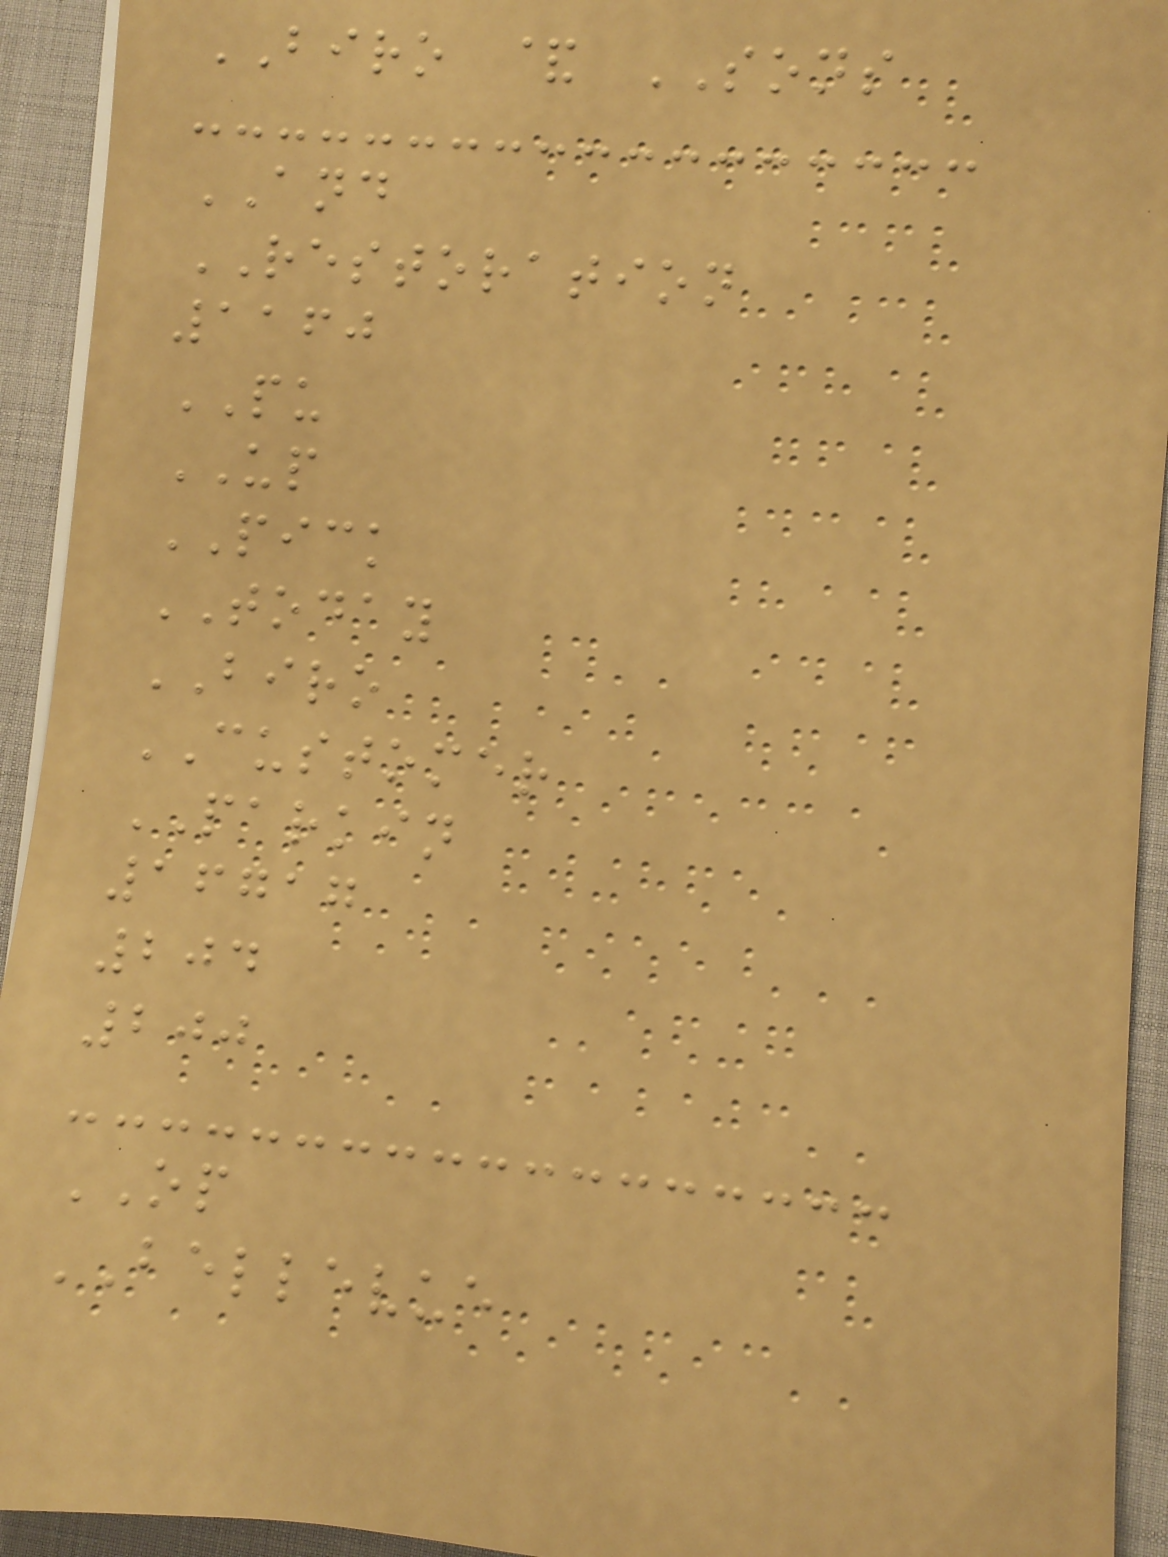BIRO & SONS
AND
RESTORATION
1160
PU
UP
PICK
TODAY
BIRO
CUSTOMER
PARKIN
16717
204
200
OP
BELLEVUE
